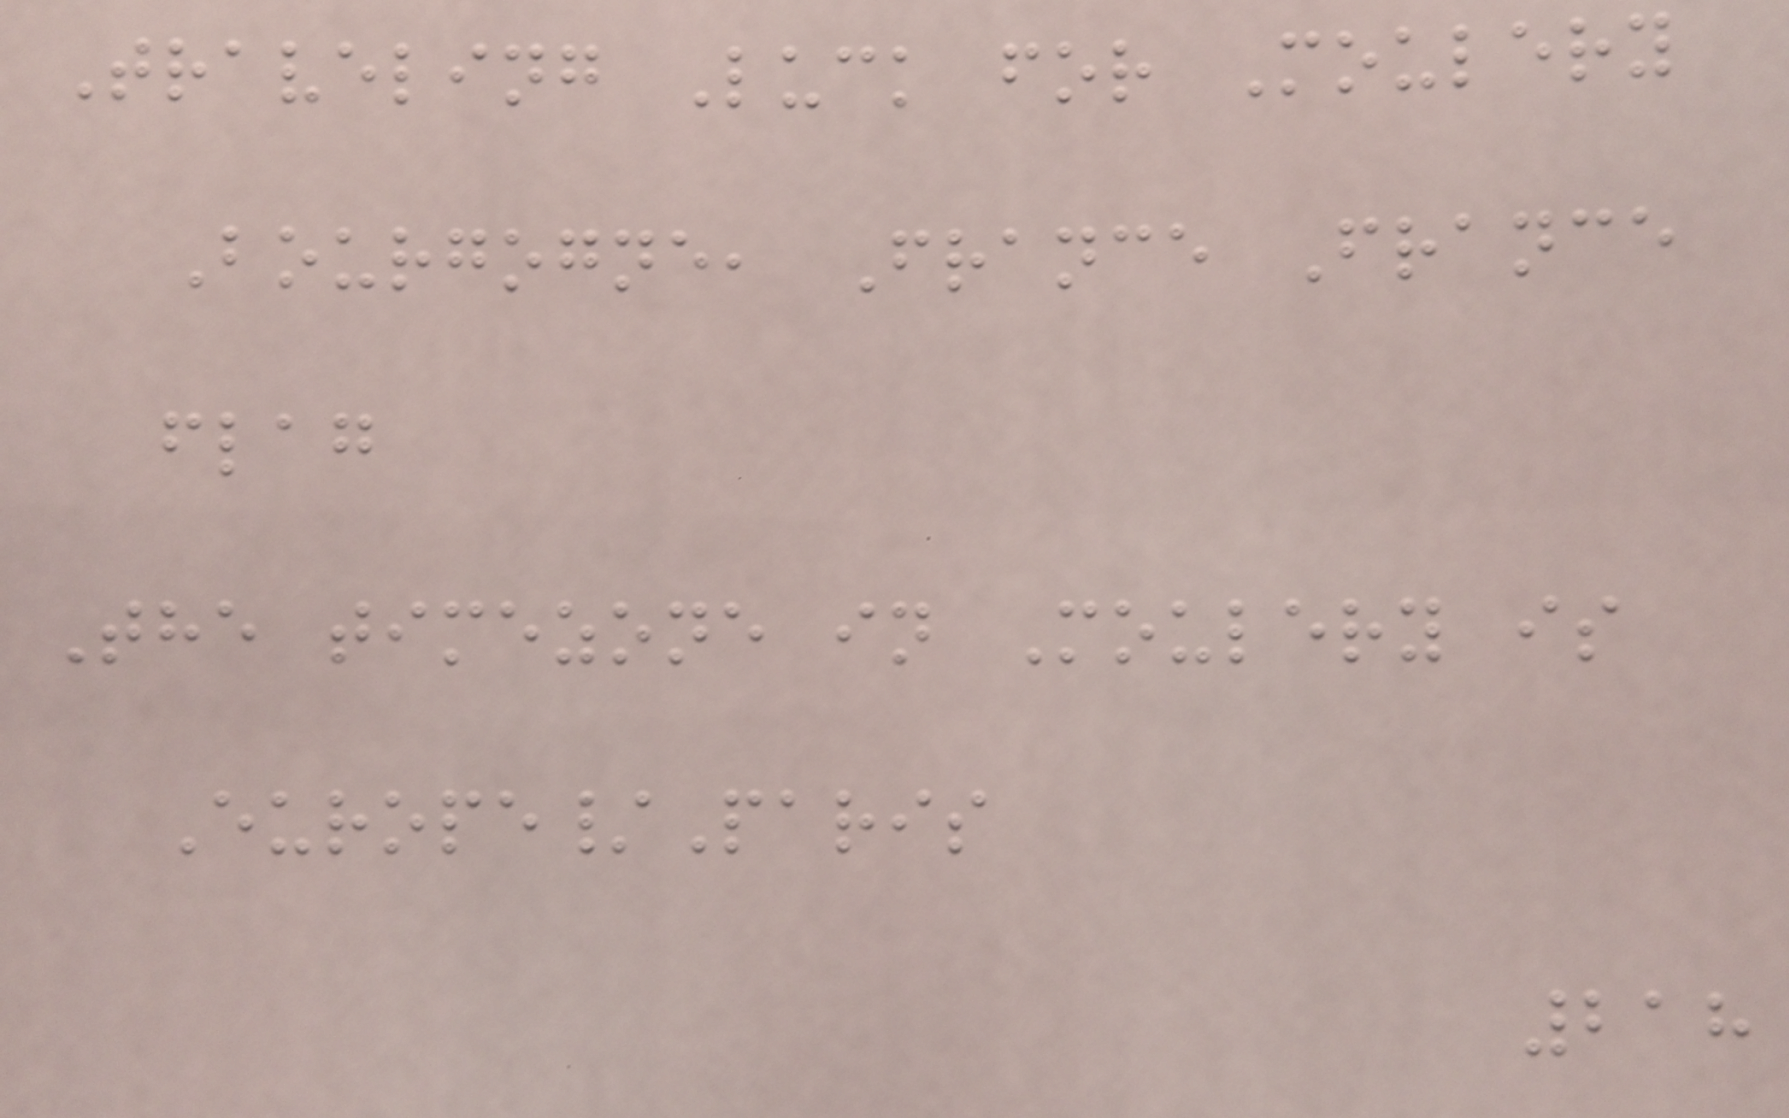Traveling Luck for Moulery
Bourgogne, France France
flag
The timezone in Moulery is
Europe/Paris
218
